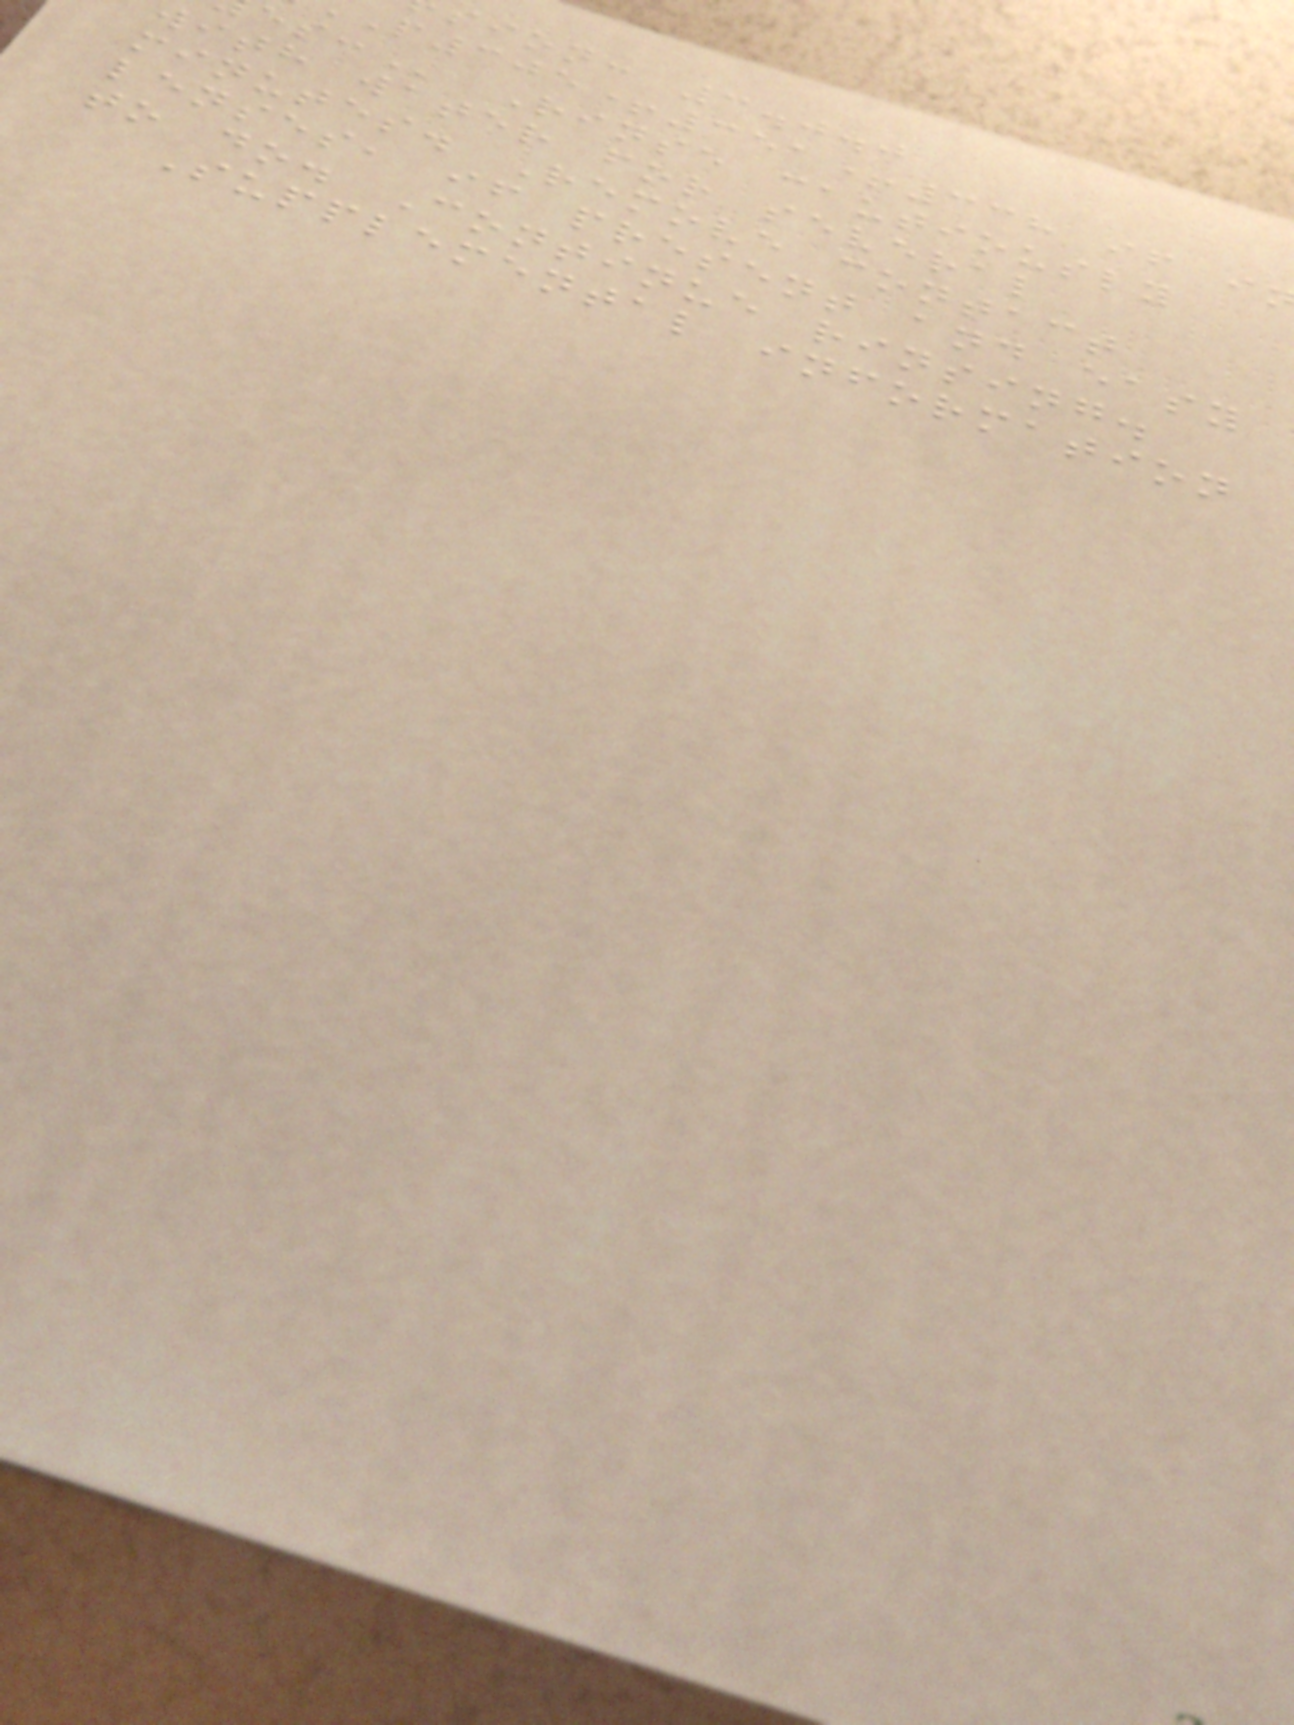sion: 3.0.0
P305+351+338 if
Rinse cautiously
with water for several
minutes. Remove contact
lenses, if present and easy
to do. Continue rinsing.
Supplemental information
